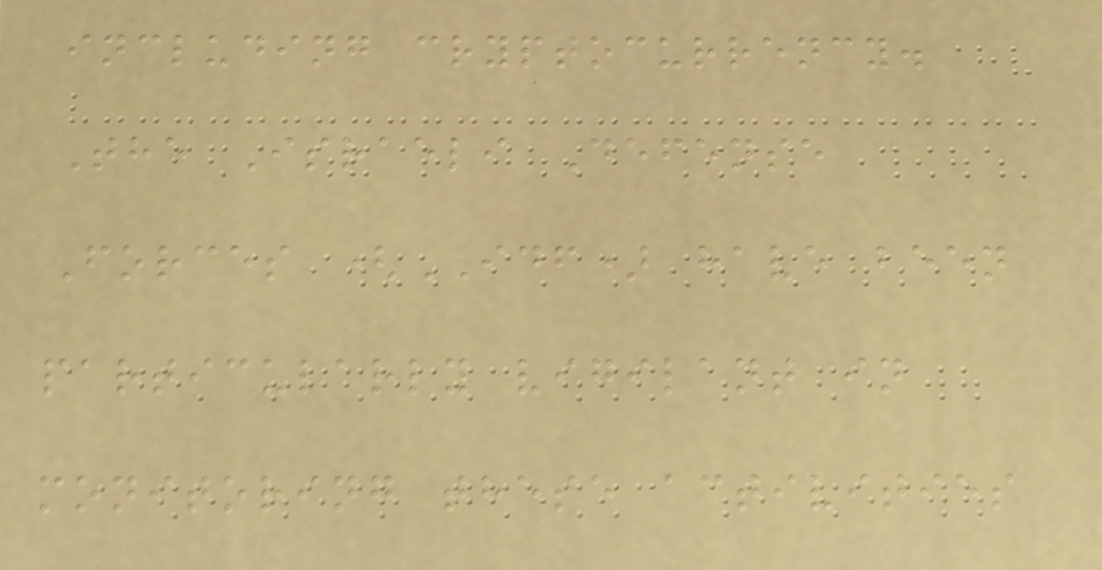including cryptocurrency.
The Israeli Defense
Forces (IDF) have been
particularly vigilant in
monitoring these activities
